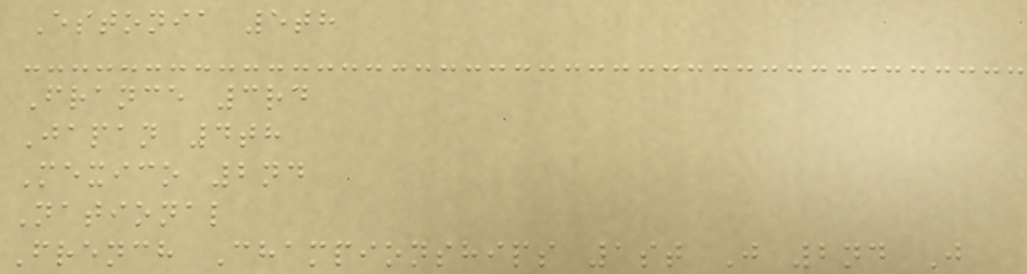Estonia 5th
France 3rd
Japan 4th
Mexico 2nd
National
French Championships 1st J 2nd J
